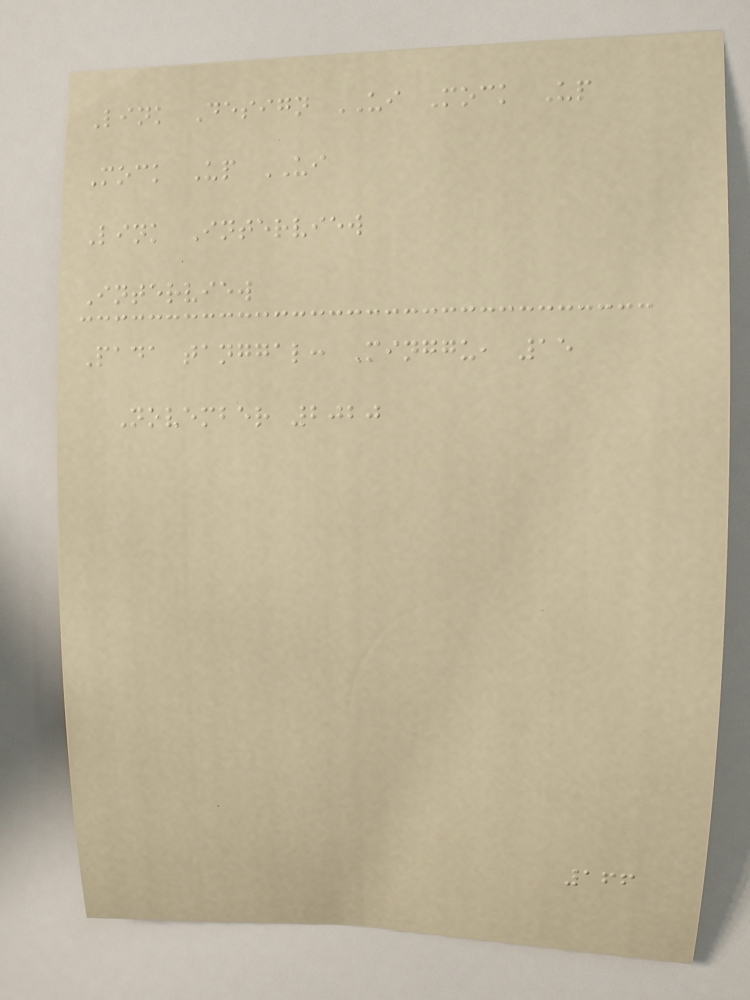Link Design UI Mock Up
Mock Up UI
Link Interview
Interview
Pada tanggal: Minggu, 15
November 2020
166
